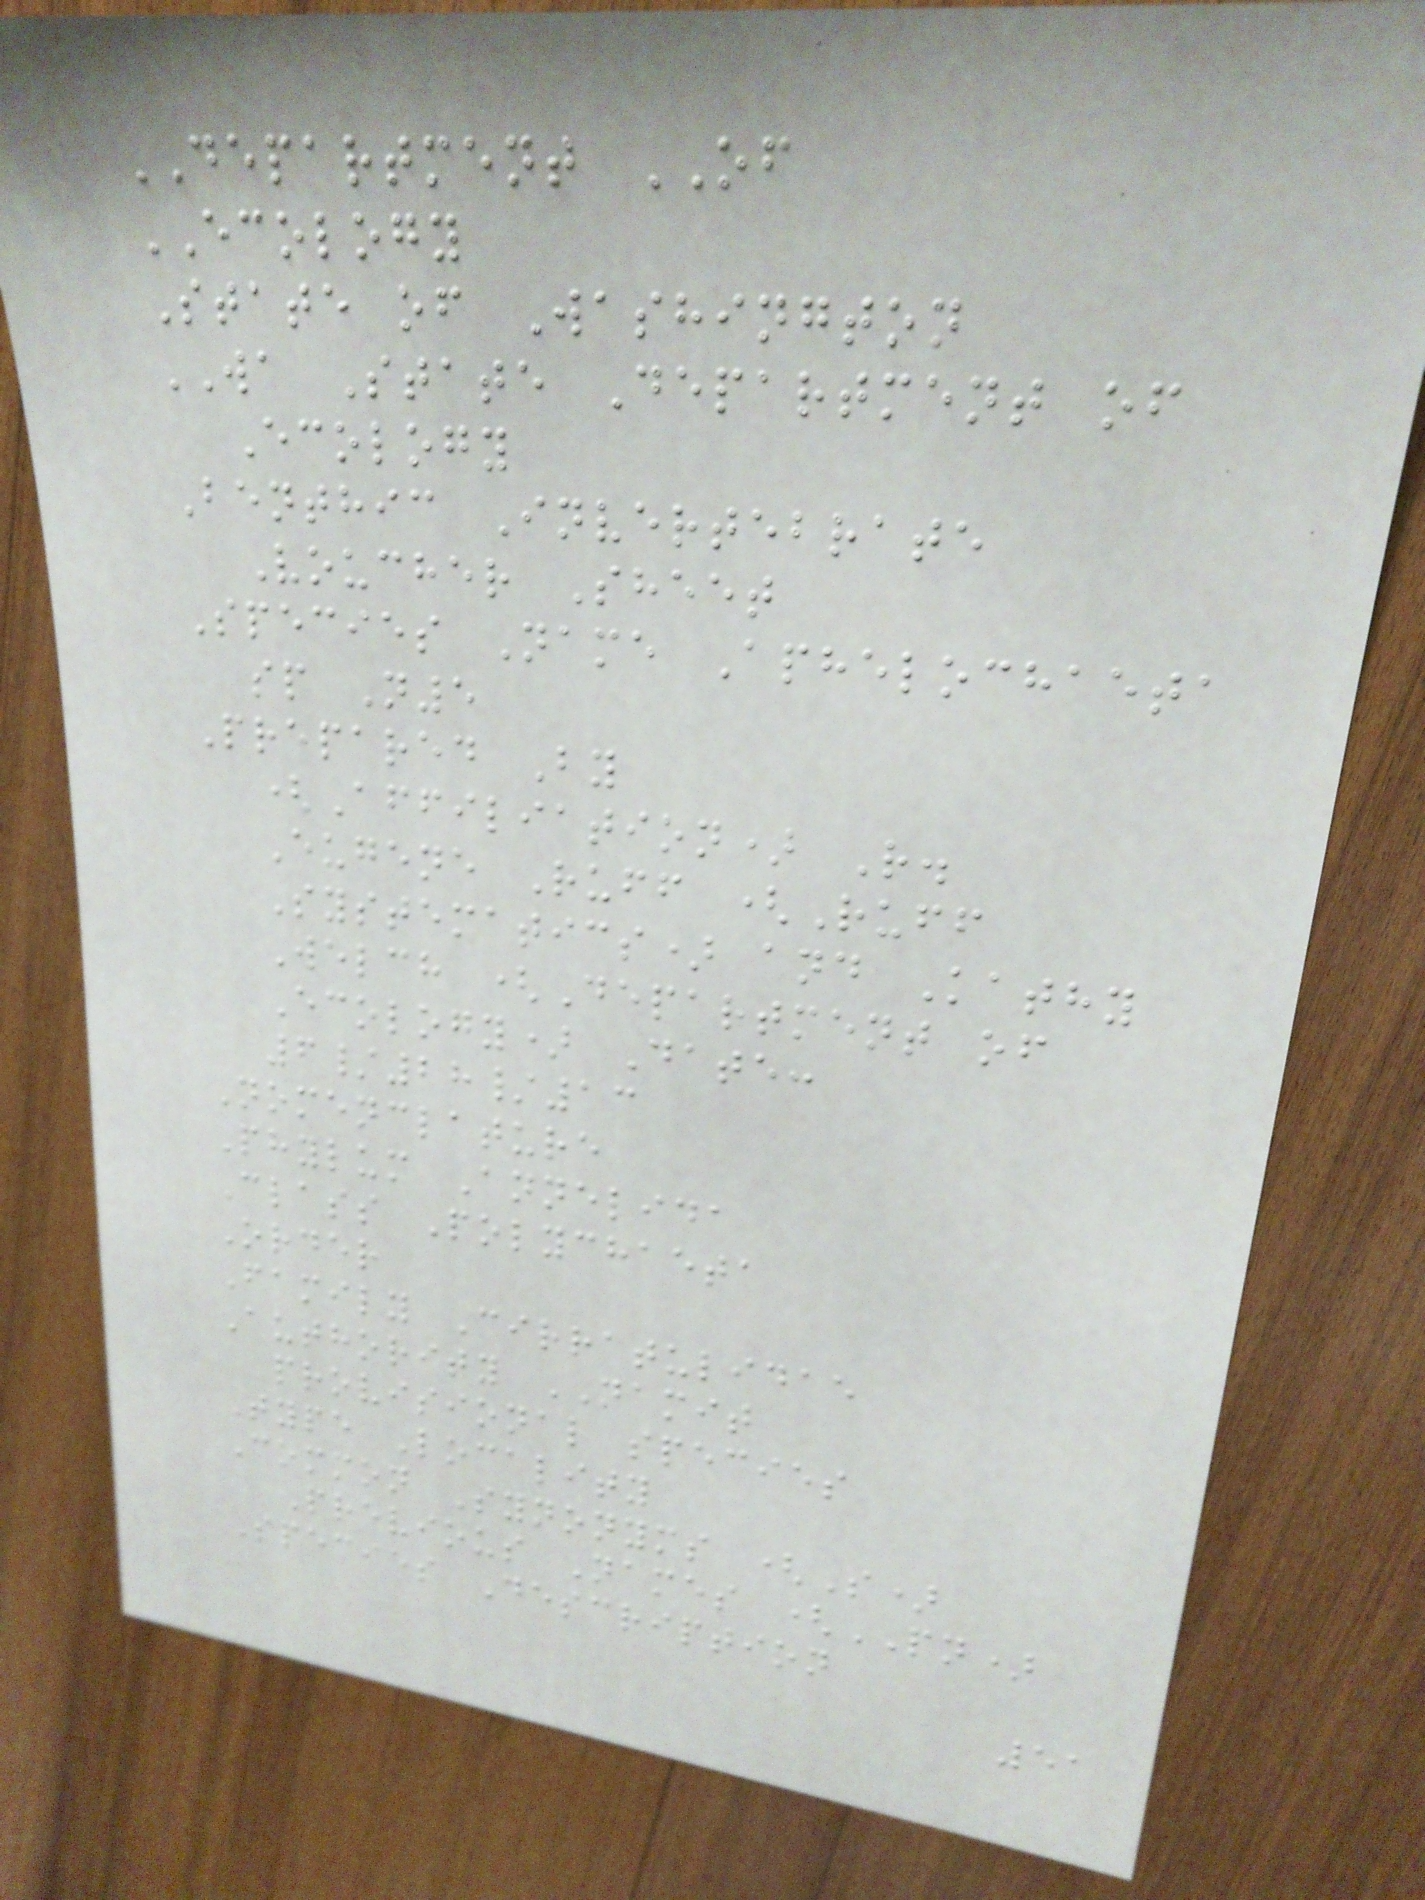DEPARTMENT OF
ECOLOGY
State of Washington
WA State Department of
Ecology
Benthic Invertebrate
Voucher Sheet
Species Name Aphelochaeta
sp N5
Prepared By
(Affiliation) R.
Eugene Ruff (Ruff
Systematics) and Kathy
Welch (Department of
Ecology) Date:
6/28/13
Nomenclature
Phylum Annelida
Class Polychaeta
Order
Family Cirratulidae
Authority NAMIT
provisional species
Type Locality
Common Synonyms (S)
Previous Names (PN)
Species Description
51
